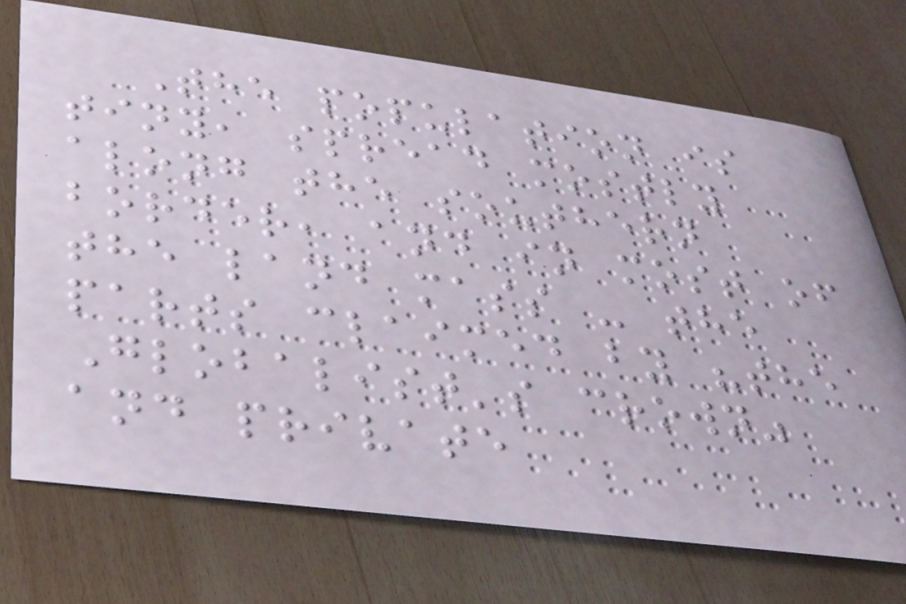The population is
tiny, spread mostly
along the southern
border, and in most of
the land mass - the
parts claimed by "the
Globalist's crown"
and private
